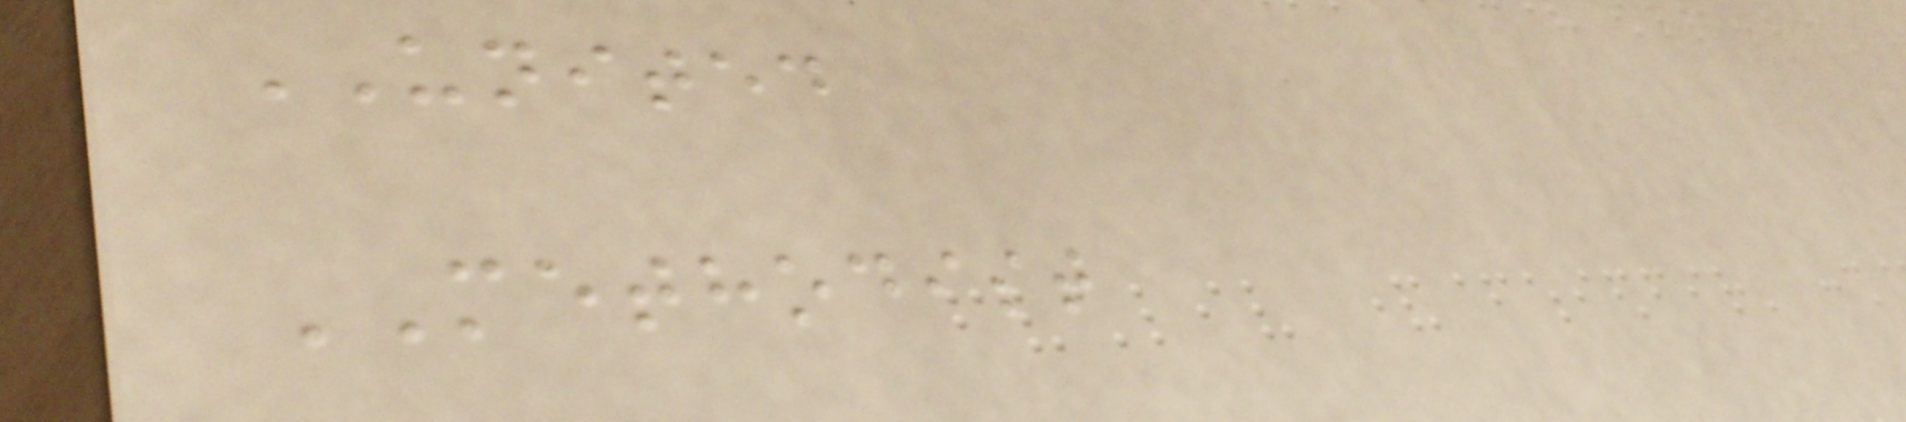UNITED
METHODIST
